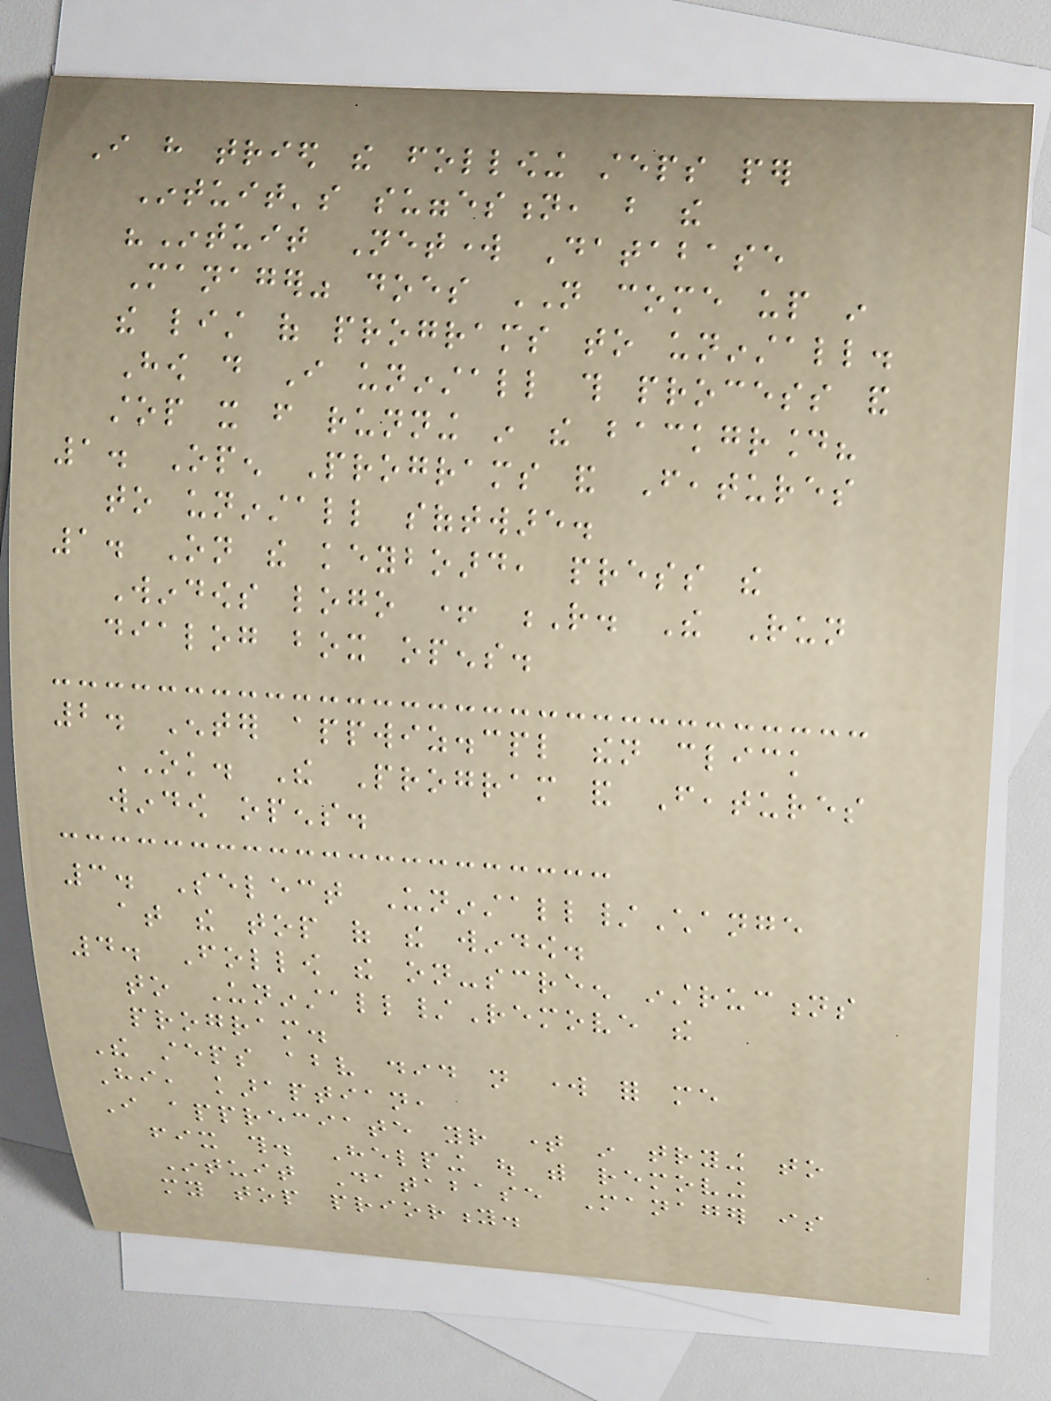I have tried the following steps per
Intuit's suggestion, but the
"Intuit Network Database
Manager" does NOT come up in
the list of programs to uninstall.
How do I uninstall this process and
stop it from running in the background?
1. Open Programs and Features
to uninstall software.
1. On the keyboard, press the
Windows logo + R. The Run
dialog box opens.
2. Enter appwiz.cpl then click
OK. The Program and Features
window opens.
3. Select Uninstall/Change
at the top of the window.
4. Follow the on-screen instructions
to Uninstall/Remove the
program.
The steps above did not work for me
Hi, karaptian,
I appreciate your time in trying to
fix this. Helping out with removing
Intuit Database Manager is
my top priority.
